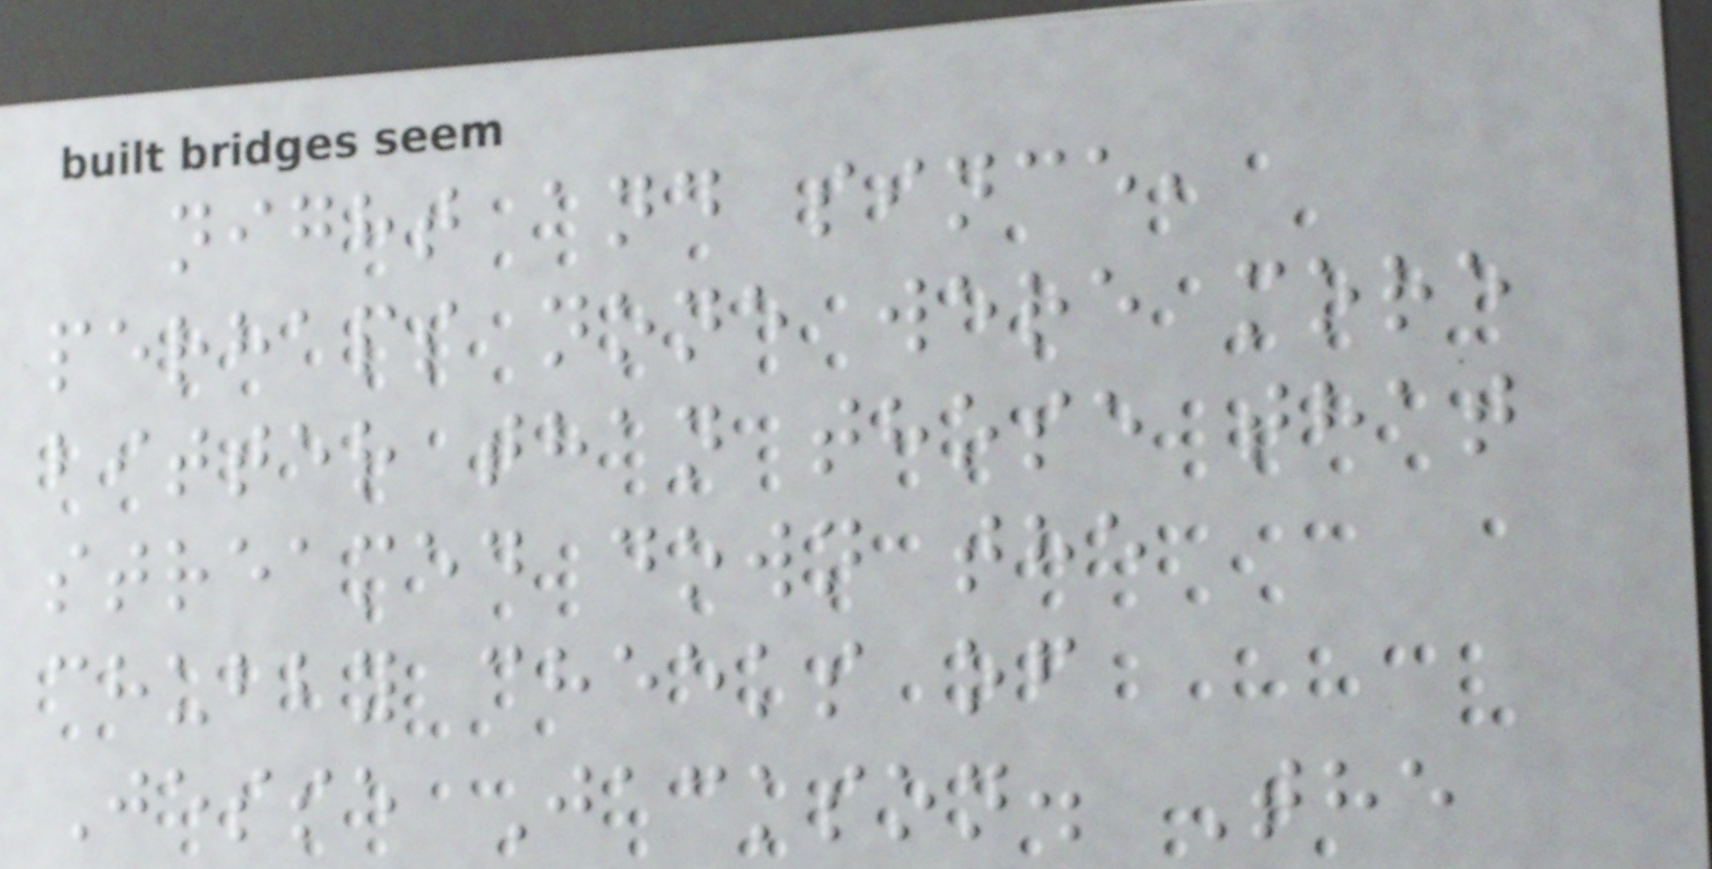night and since,
perhaps none were more
bitter than those that
streamed down the
chubby cheeks of
Jesse Jackson. The
